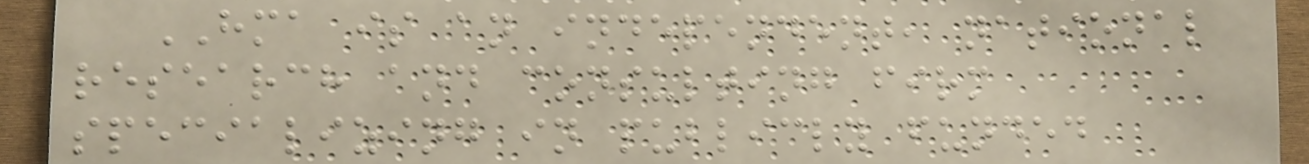HMA is an independent, national
research and consulting firm
specializing in publicly funded
